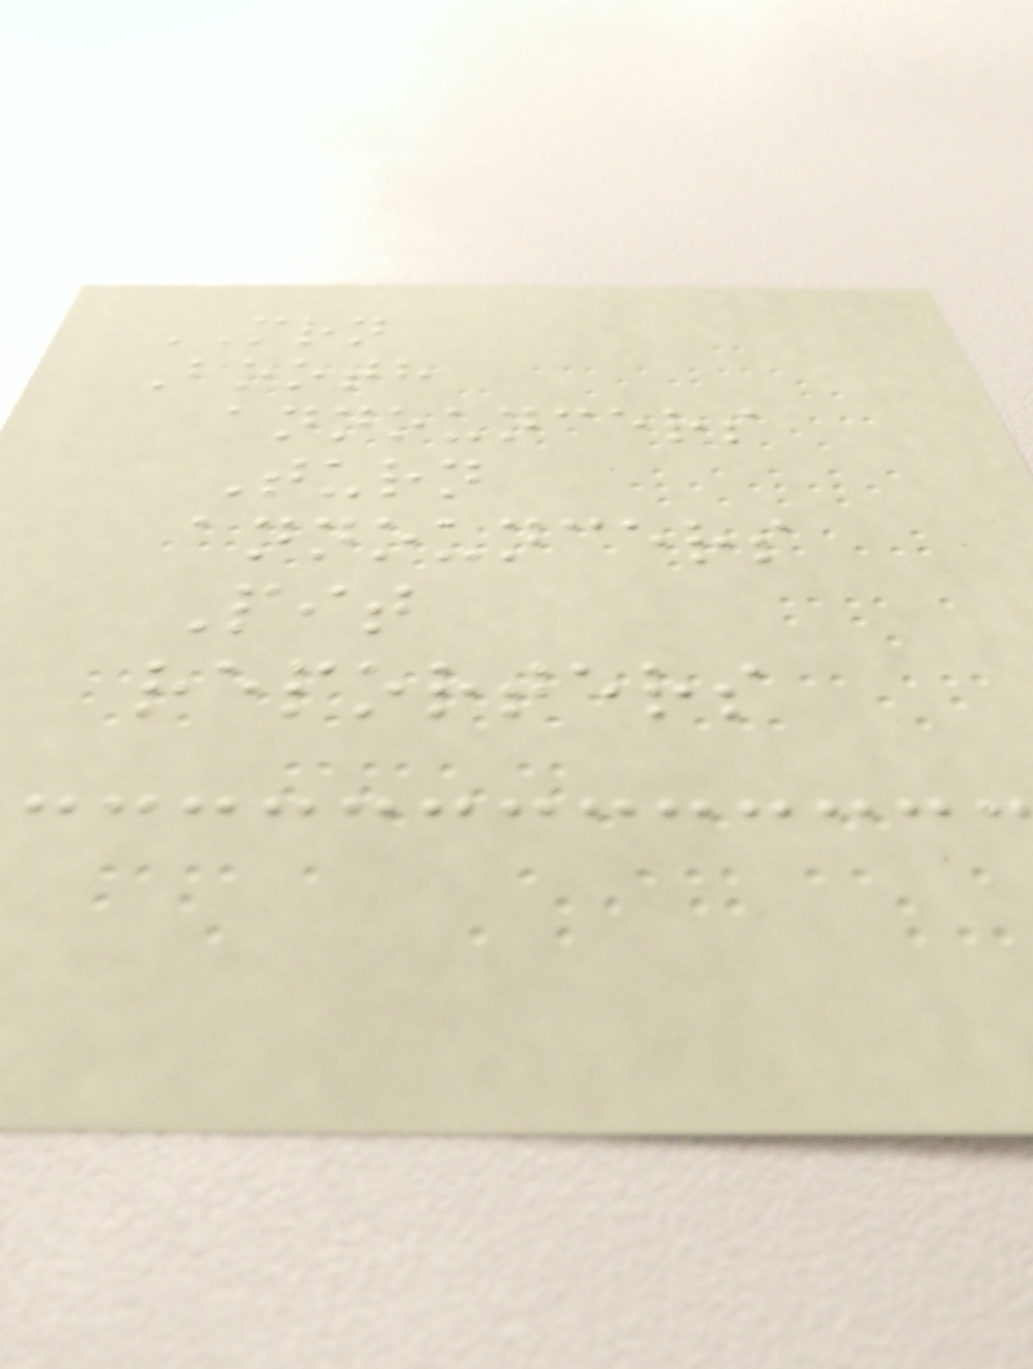MRN
Booth
announcers
Turn
announcers
Pit
reporters
